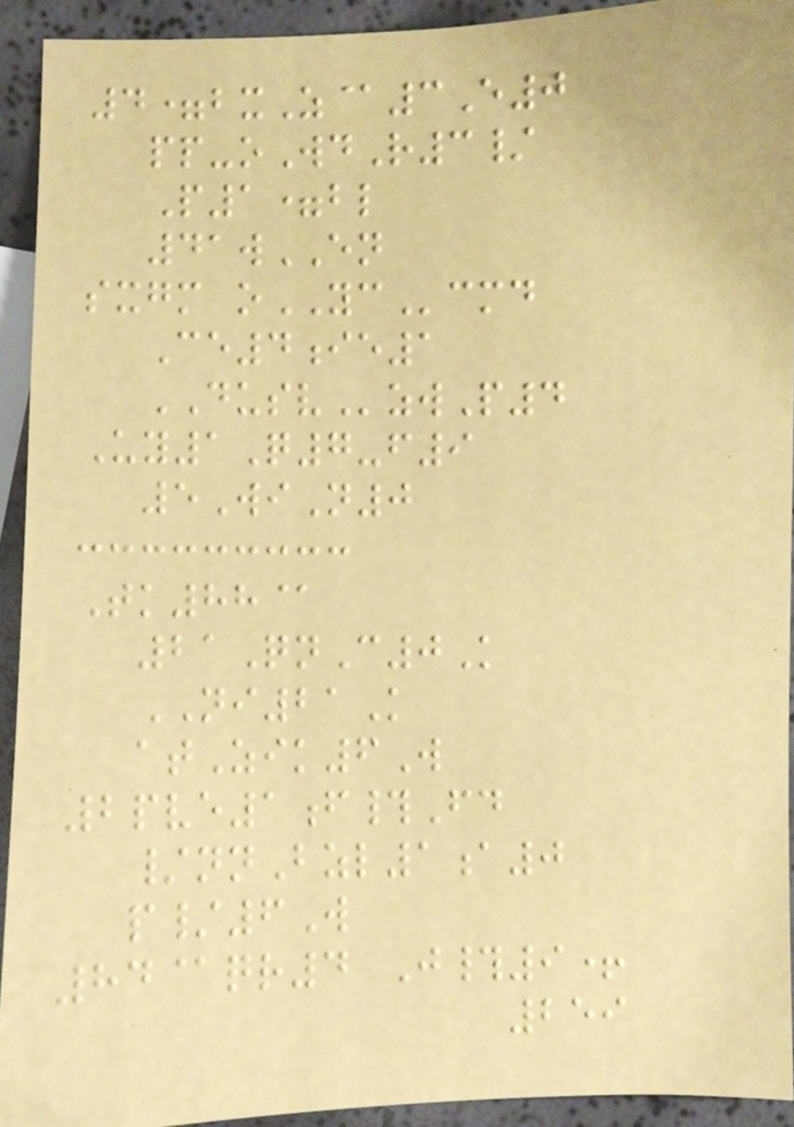4=bxZ@3E0
pp-oWdR3/
P1=bl
41wEN
sxgm oYCcmd
Ce4ie1
DUSVzwP4
Uy1Q7-f9
5WiN0
Tk88@
21QnC0K
NI21K
atZik6W
2pve1f#Fd
/nnBzl1a0
p/6W
84@qr4 J#9+
259
